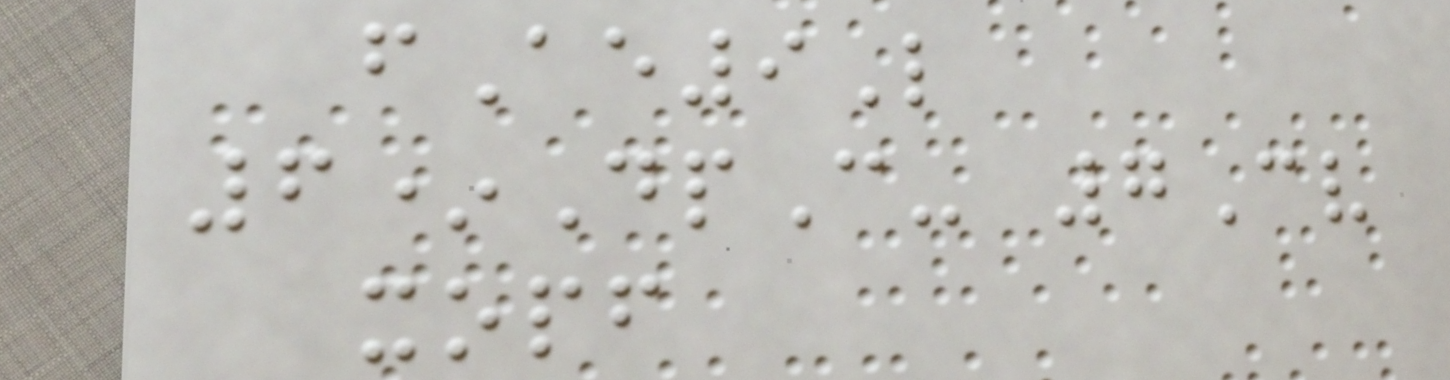fAe9L
6*DpC- 7Cv
xopf
